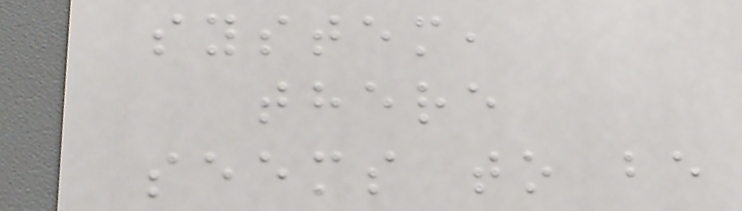system,
there
seems to be
